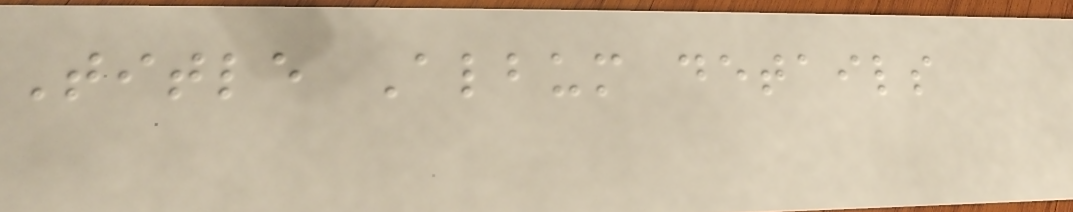Title Album details
